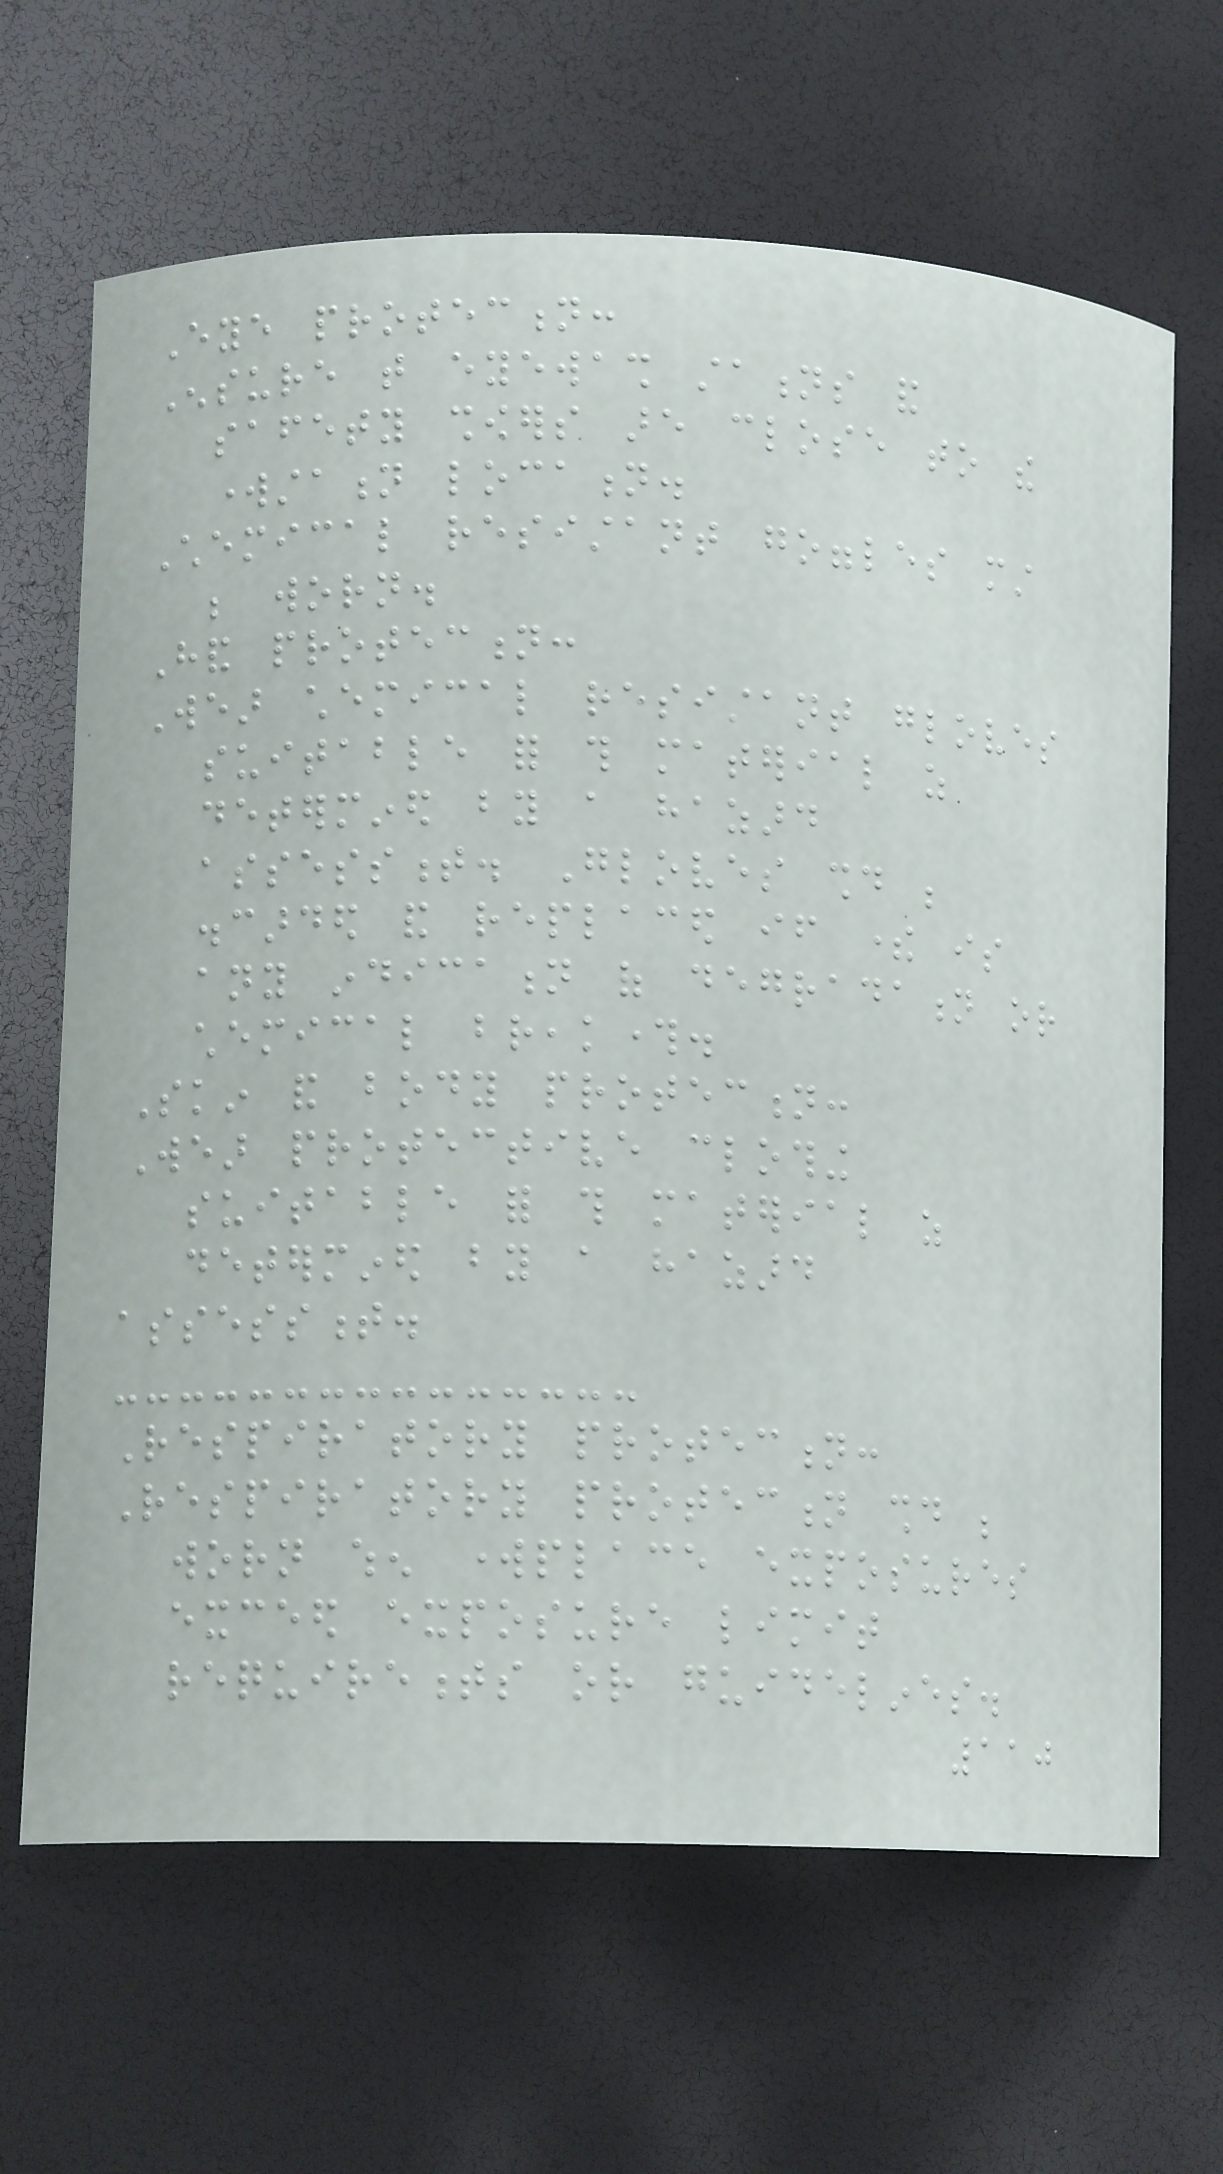Eye protection:
Ensure that eyewash stations and
safety showers are close to the
workstation location.
Chemical resistant goggles must
be worn.
Hand protection:
Wear chemical resistant gloves
suitable for this material as
determined by a hazard
assessment. Gloves should be
discarded and replaced if there is
any indication of degradation or
chemical breakthrough.
Skin and body protection:
Wear protective clothing
suitable for this material as
determined by a hazard
assessment.
Respiratory protection:
Respiratory protection should be
worn when workplace exposures
exceed exposure limit
requirements or guidelines.
110
